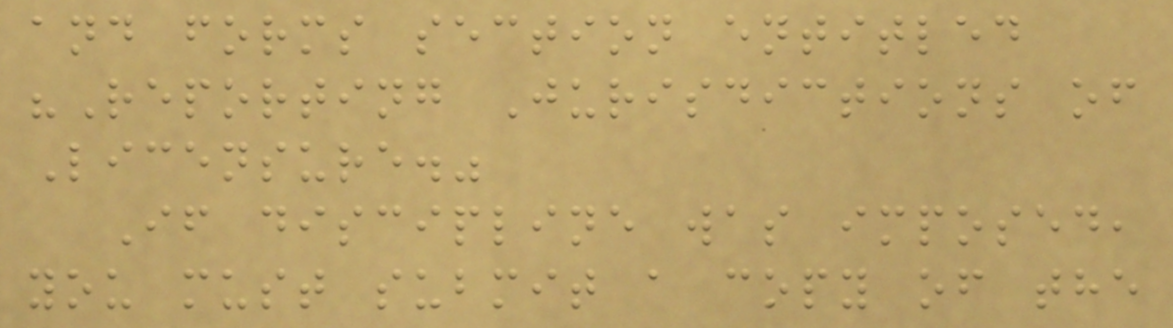and forms section entitled
"Reporting Jurisdictions of
Licensure."
If discipline was imposed,
you must submit a copy of the
